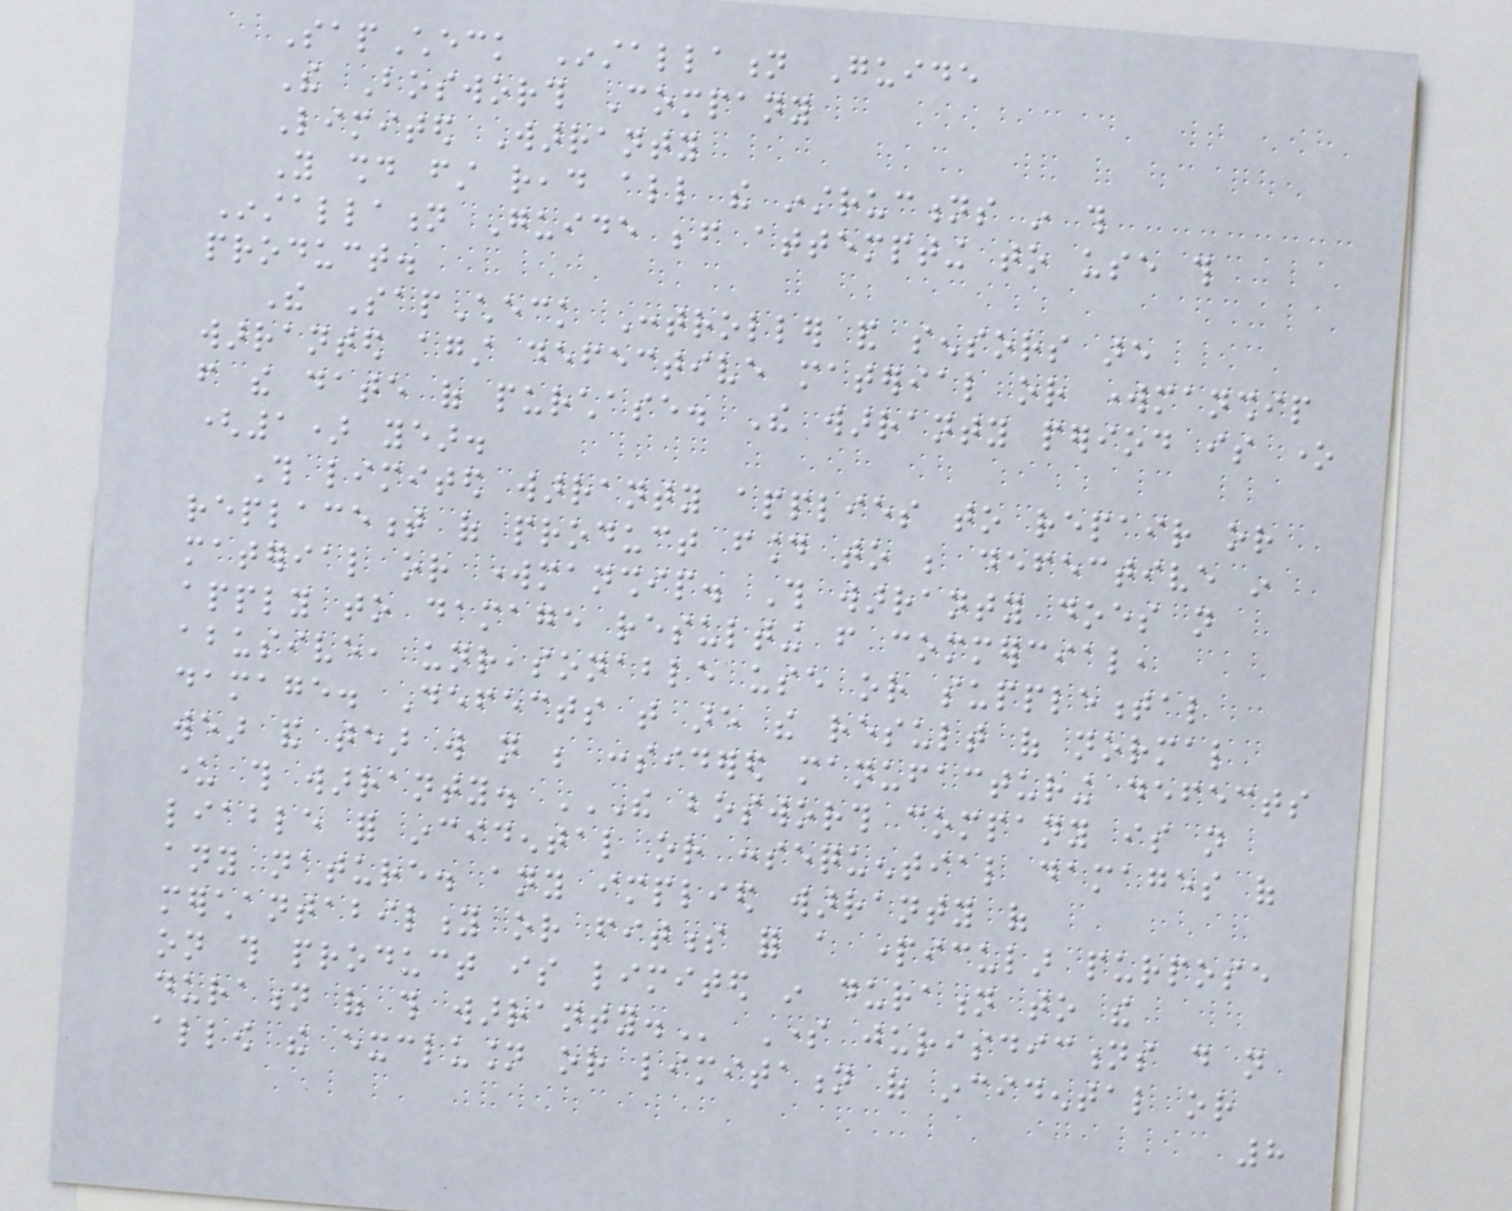SapCheck Installation Guide
The Bosworth Company
Limited Warranty
You should first read all the instructions in this
Installation Guide before attempting to use this
product.
The SapCheck Controller and sensors are
warranted against defective material or workmanship
from the date of purchase. The warranty period is one
(1) year.
This limited warranty applies to repair or
replacement of product found to be defective in
material or workmanship. This warranty does not
apply to damage resulting from commercial,
abusive, unreasonable use or supplemental
damage. Defects that are the result of normal
wear and tear will not be considered manufacturing defects
under this warranty. THE BOSWORTH COMPANY IS NOT
LIABLE FOR INCIDENTAL OR CONSEQUENTIAL DAMAGES OF
ANY NATURE. ANY IMPLIED WARRANTY OF
MERCHANTABILITY OR FITNESS FOR A PARTICULAR PURPOSE
ON THIS PRODUCT IS LIMITED IN DURATION TO THE
DURATION OF THIS WARRANTY. Some jurisdictions do not
allow the exclusion or limitation of incidental or
8
